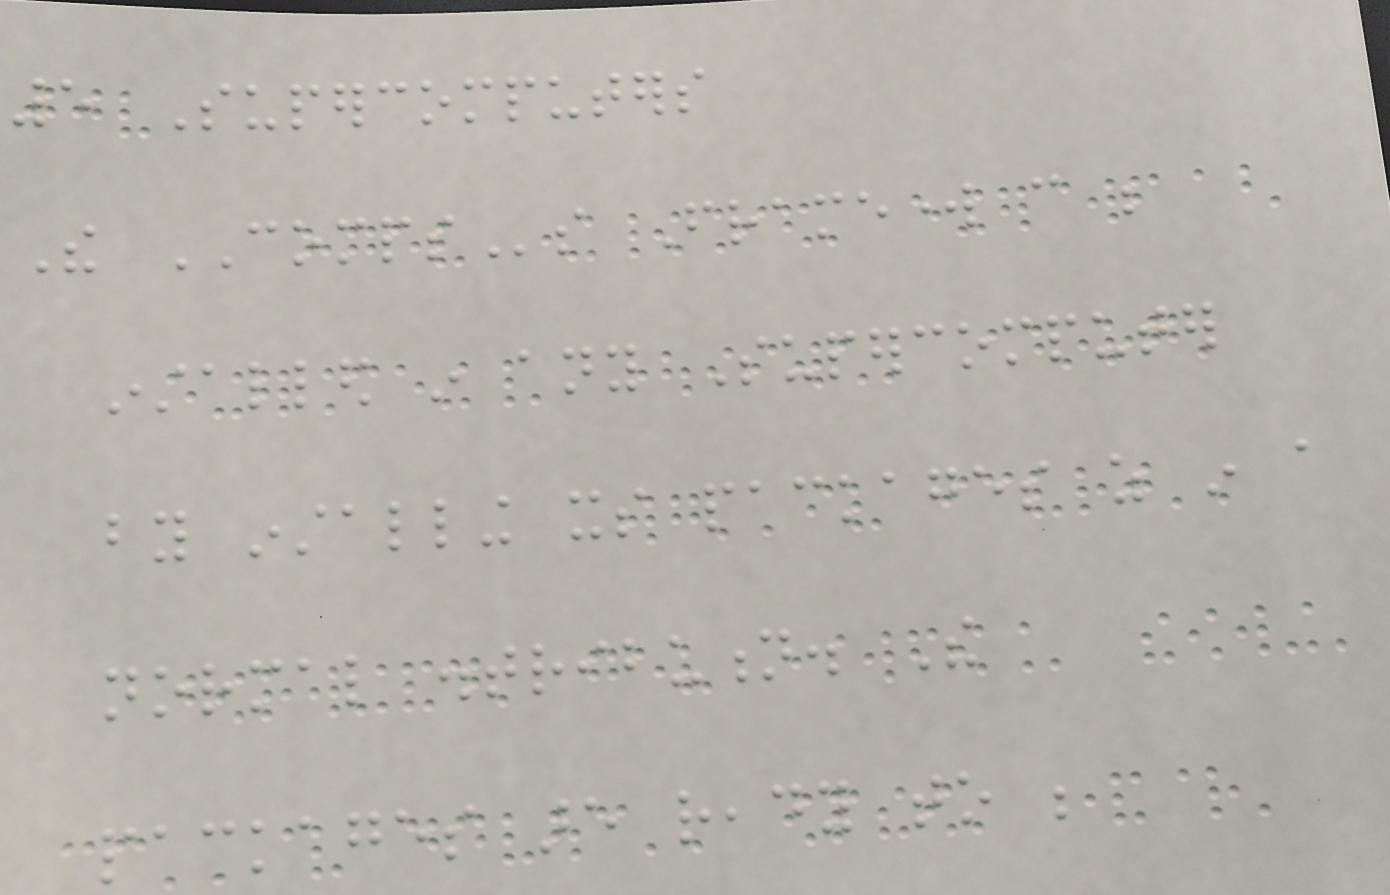5 Supercomputers
The COMPSs Framework can be
installed in any Supercomputer
by installing its packages as in a
normal distribution. The
packages are ready to be
